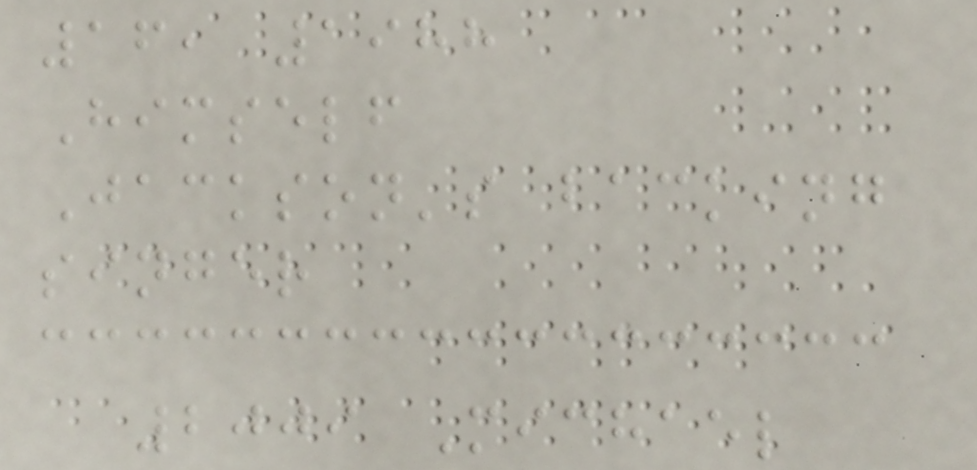16, 1988
Himself
Jackson's backing
singer
2009 Michael
